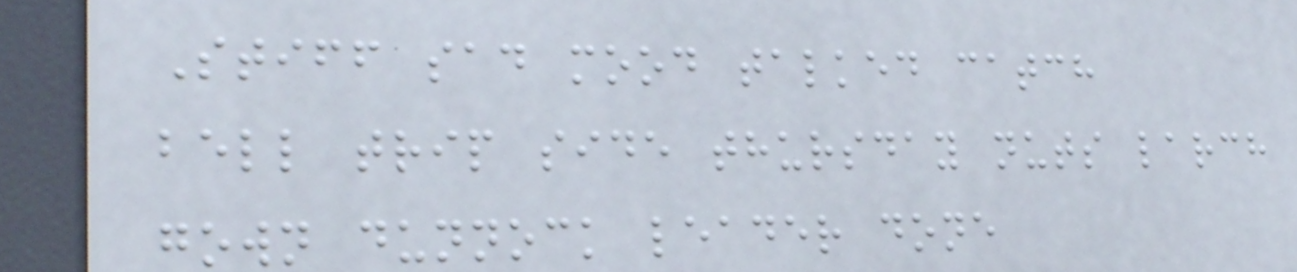Stiff sad mood talked catch
bell trip side thursday nuts larch
gown dunnock leader done
